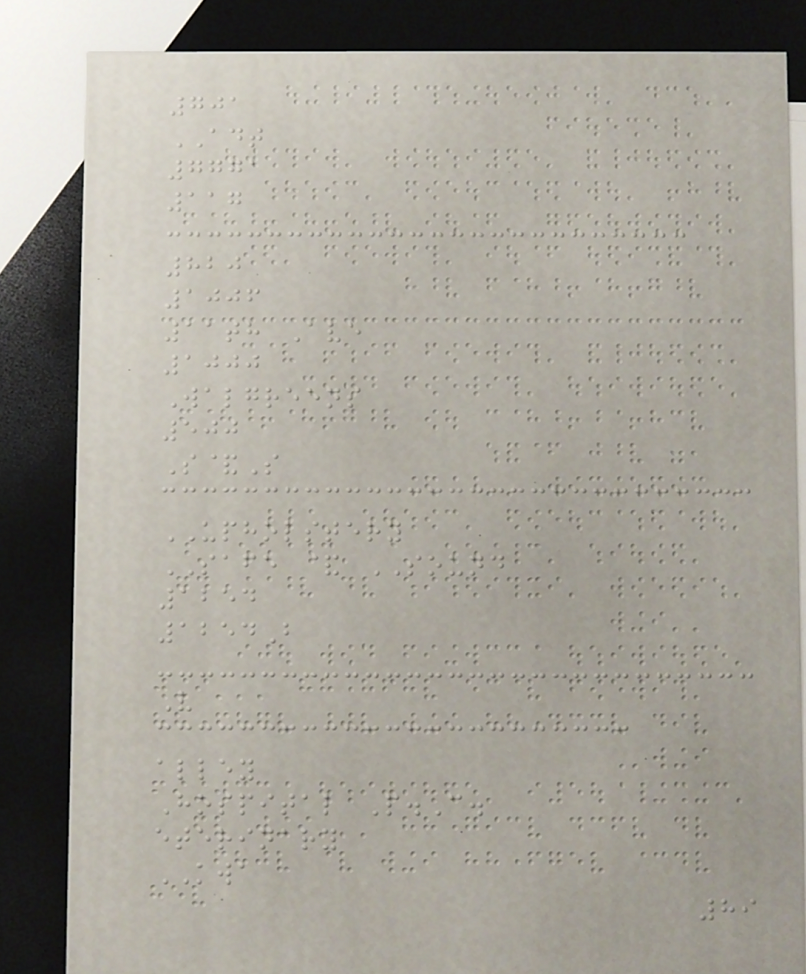701
ADT
7771
117
820
1006
11th Ave
1000
Walgreens
500
S&S
UPHOLSTERY
SAFE & SOUND
1254
1254B
V
alley
Hospital P.C.
eterinary
KWA
89
